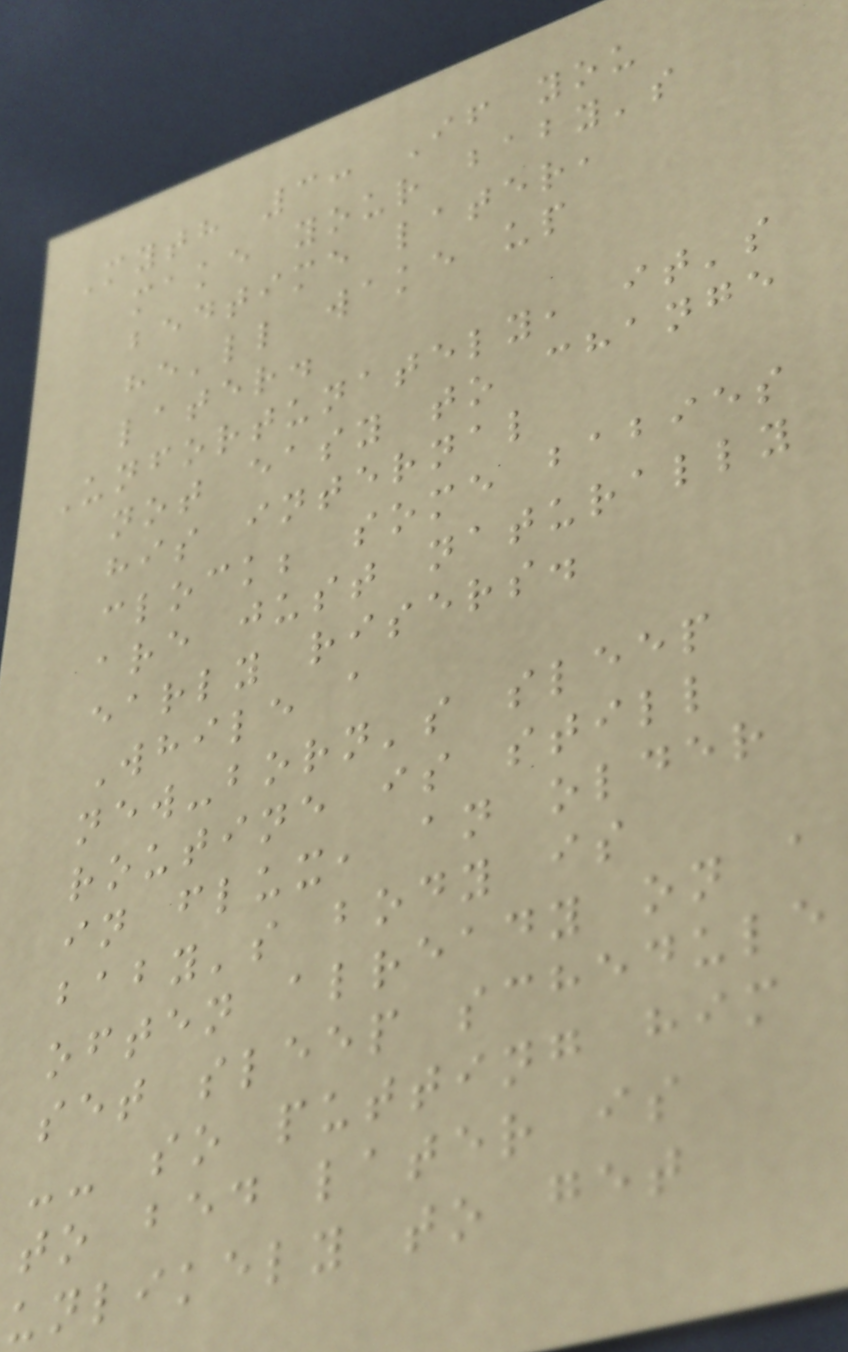Myth 3: If you
make your baby's
bedtime later,
he'll wake up
later.
Unfortunately, it's
not easy to change
his internal
clock; some babies
are just naturally
early risers.
While a
new-born's sleep
routine is still
in flux, an older
baby's body is
often already on a
set sleep schedule
-- so putting him
to bed later is
unlikely to get
